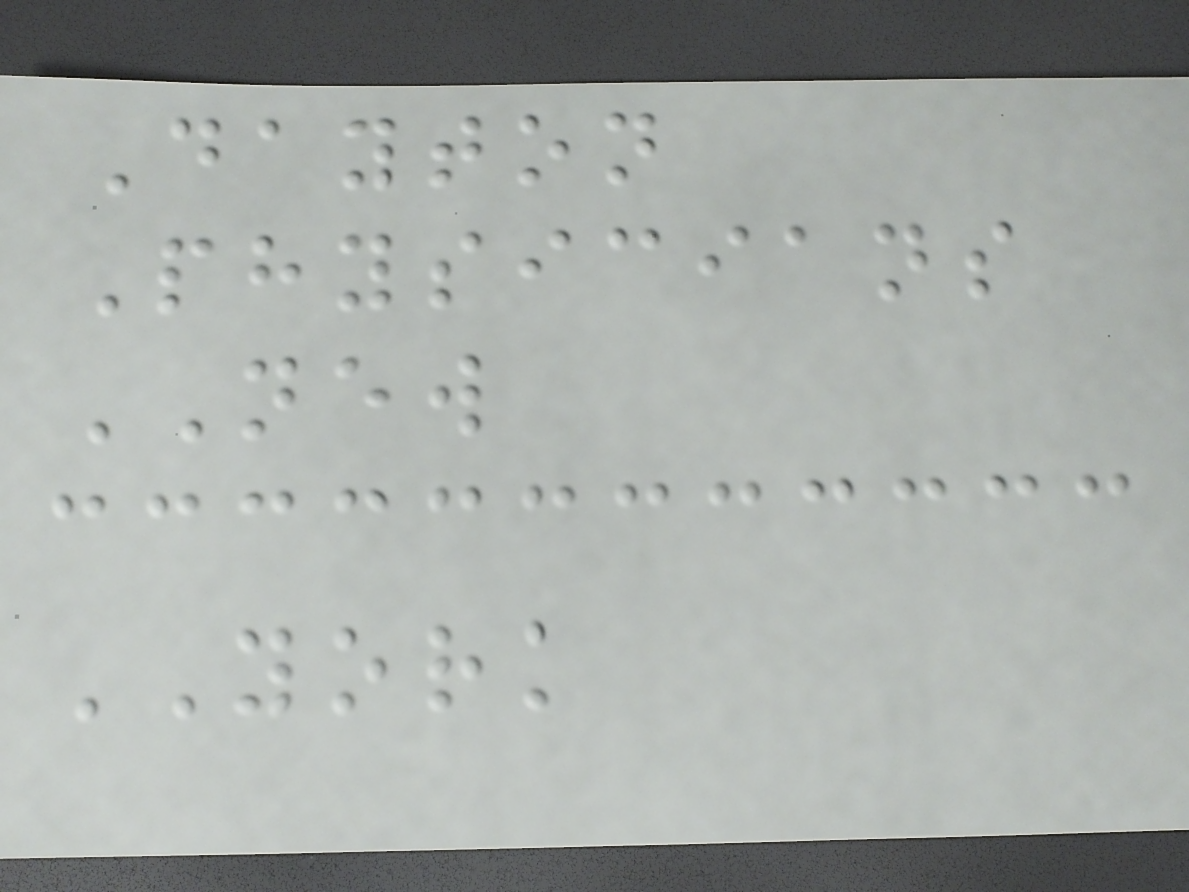Dayton
Physicians
NEW
YORK
